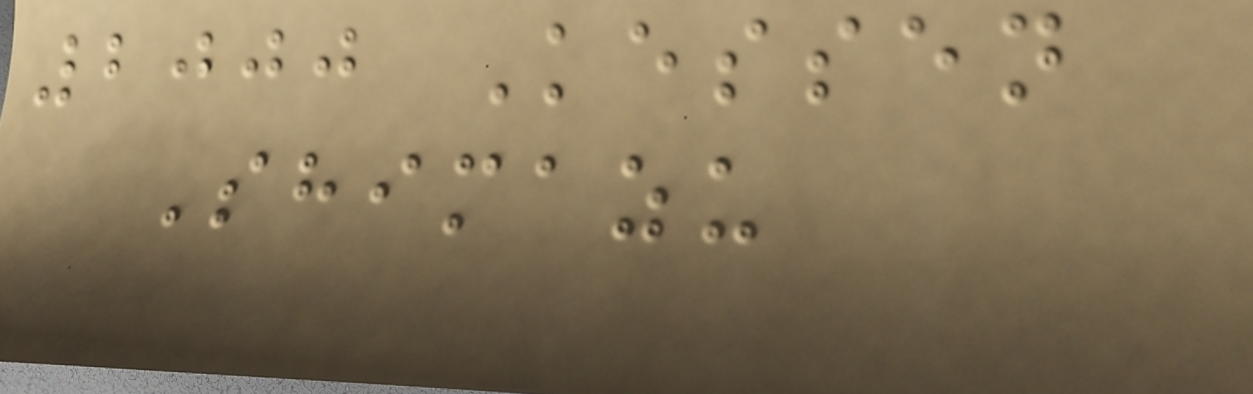2000 Kessen
Shimazu
